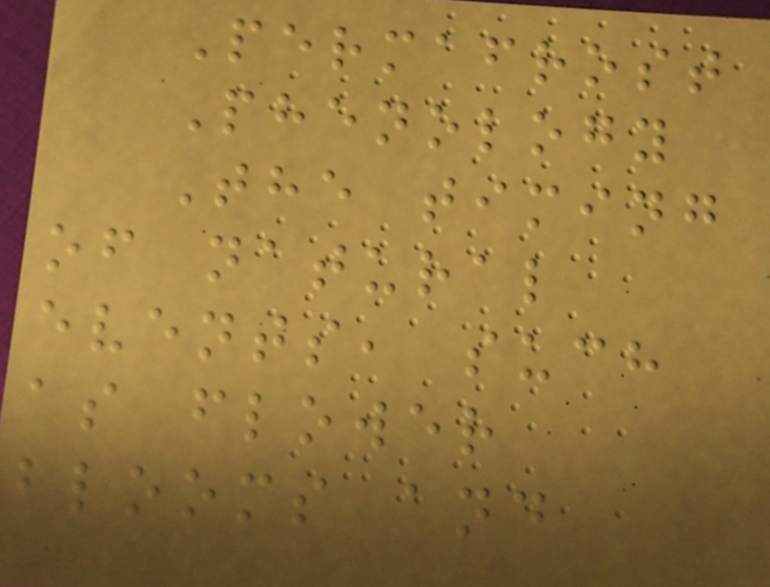Permafrost
Phenology
The timing
of natural
events, such
as flower
blooms and
